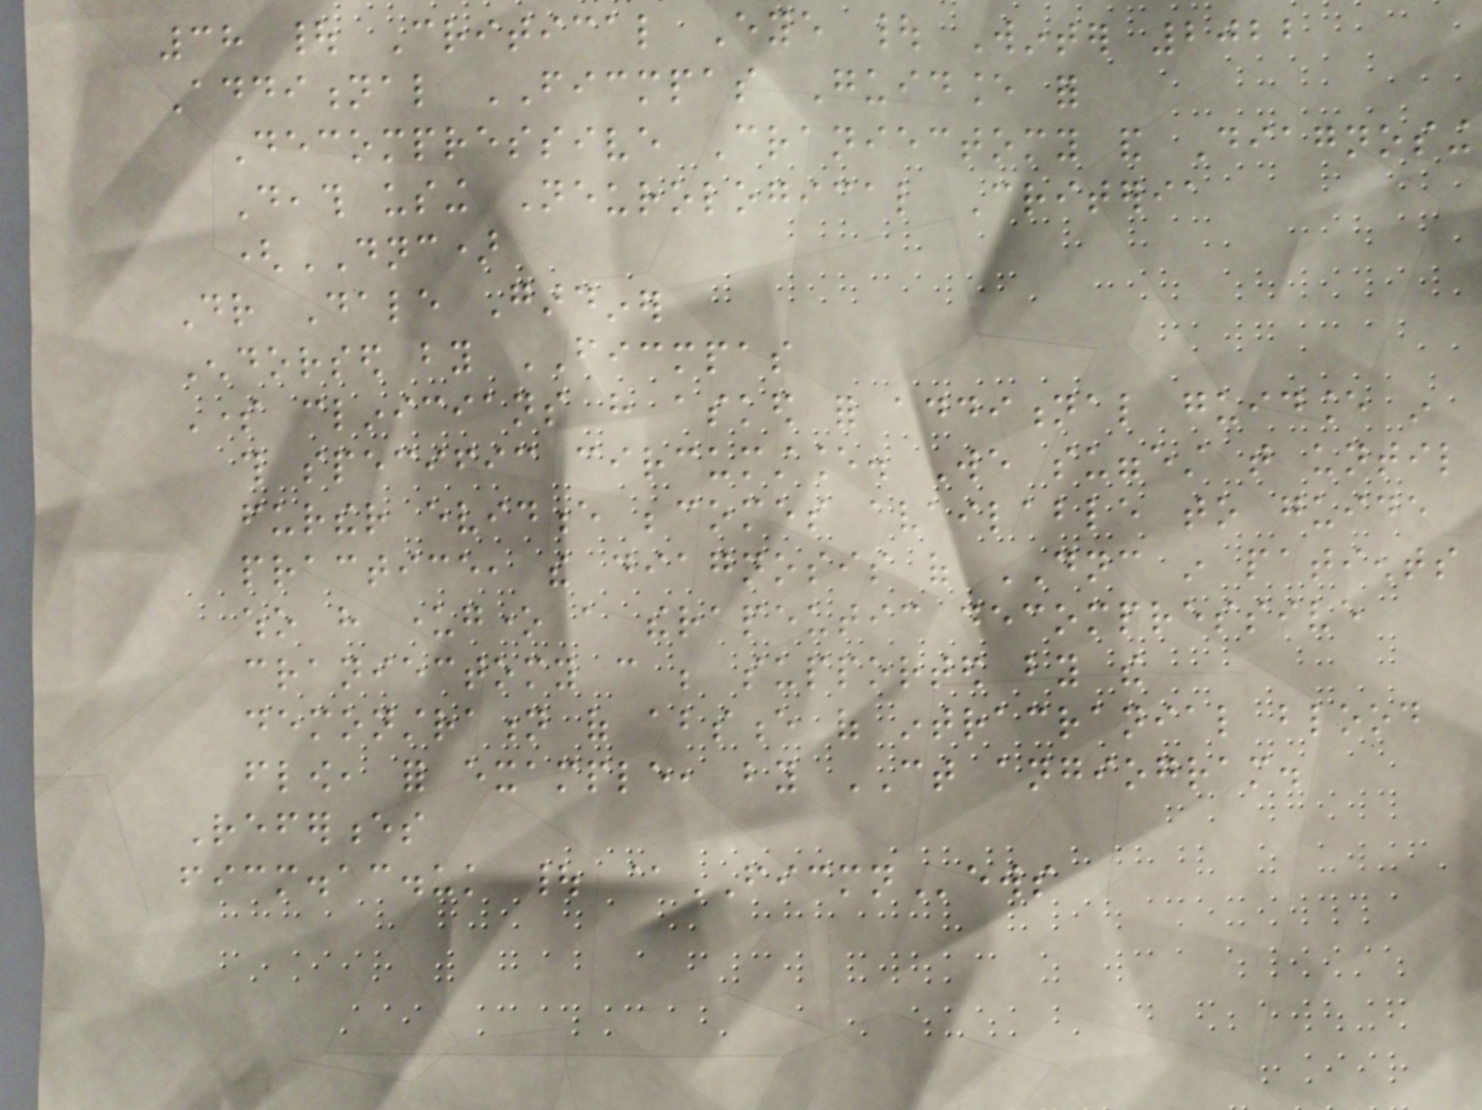38 | Critical Eye | Winter 2022
Additional FICMPAS Guidance for
Decompressive Craniectomy and Diagnosing
Death using Neurological Criteria
(DNC)
Dr Dale Gardiner
Endorsed by FICMPAS
Some clinicians have asked for additional guidance in
this specific circumstance. We suggest that until
further evidence becomes available to guide
practice, the diagnosis of DNC in patients
who have undergone a therapeutic decompressive
craniectomy can be supported by the
demonstration of absence of intracranial blood
flow, for example, by CT angiogram.
References
ficm.ac.uk | @FICMNews
